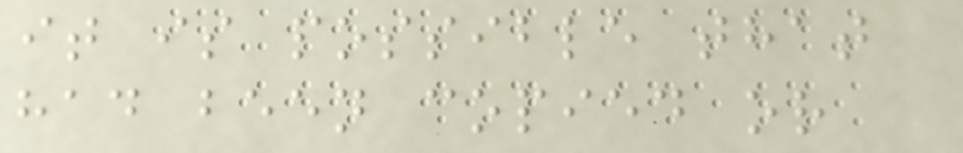it is possible that
had been copied or
